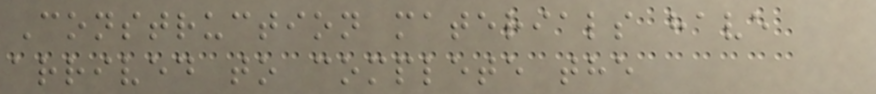Construction materials have
arrived to complete the
